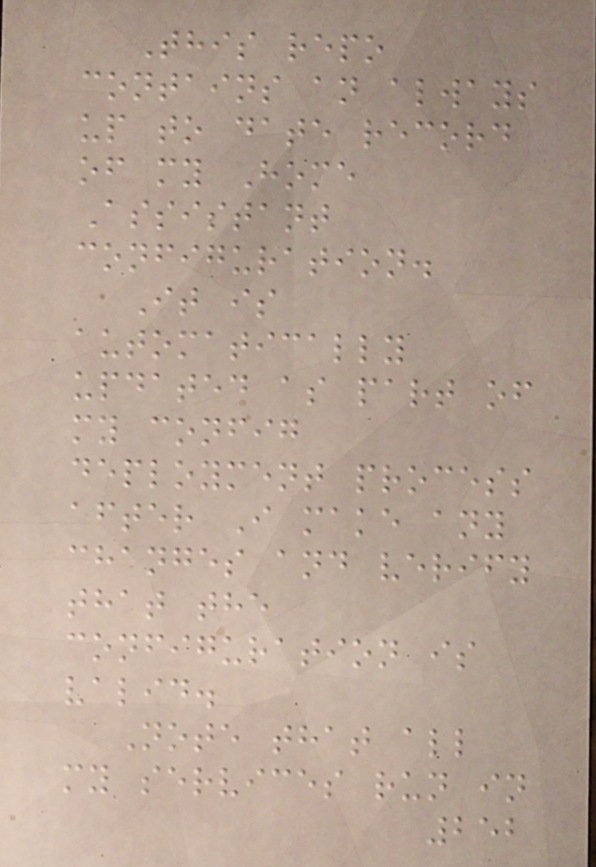This repo
contains an always
up to date record
of my Home
Assistant
configuration.
It is
automatically
updated as part of
my config
deployment process
after I make any
changes and verify
that the
configuration is
valid.
Note that all
my services run in
252
